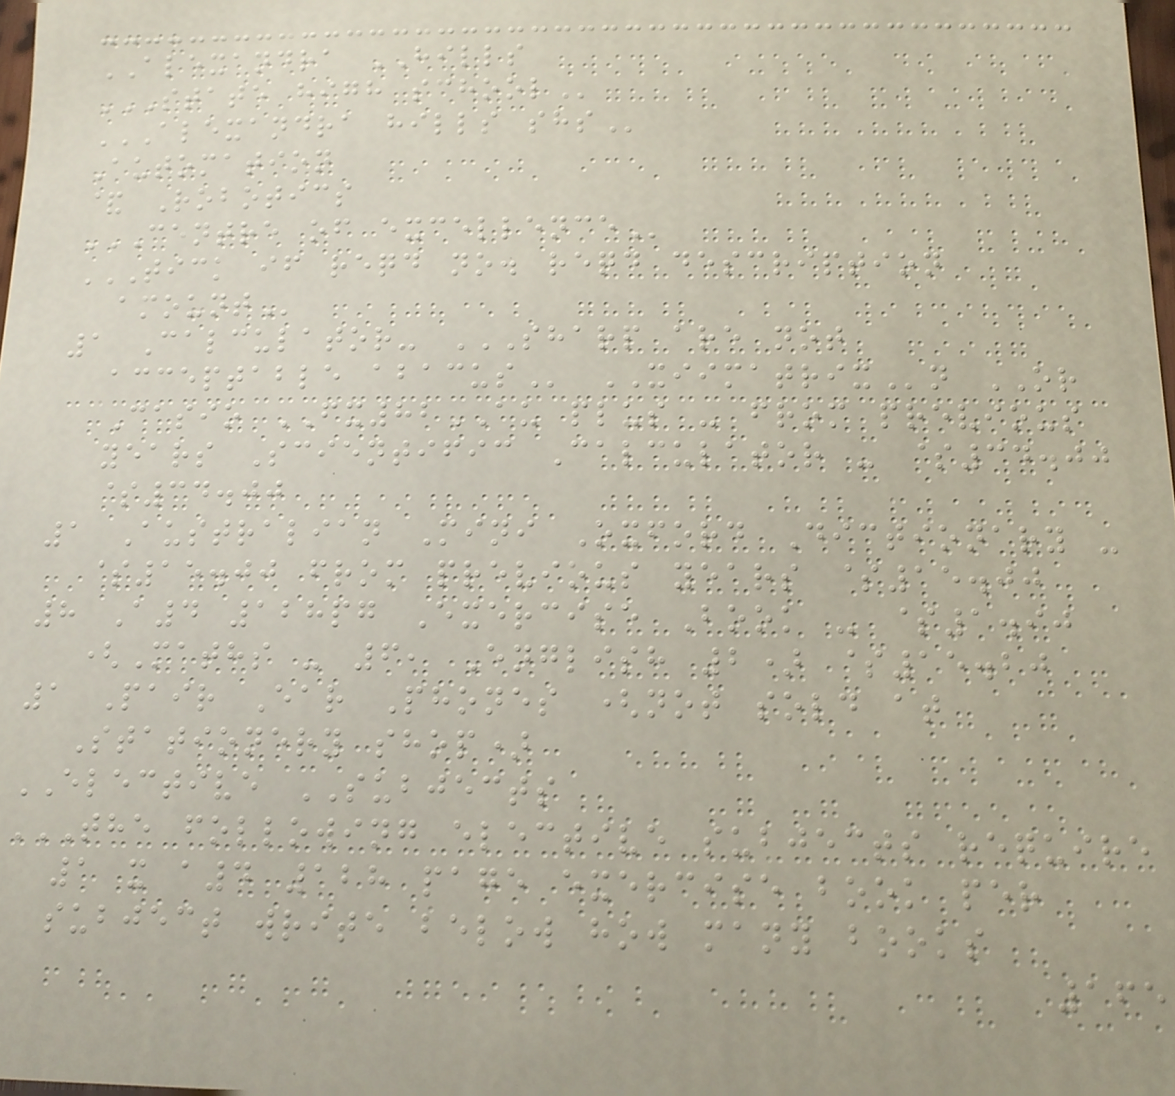ALEXANDRA HILLS
STATE HIGH SCHOOL
ALEXANDRA HILLS SHS
Automation
& Robotics
CENTRE OF EXCELLENCE
TICK IF REQD NO. REQD DESCRIPTION
AMOUNT
1 Calculator- SHARP ARE NOT
ACCEPTABLE ABACUS XIIMATRIXn OR
Casio FX82AU plus - from previous
years Scientific Calculator - $34.00
$34.00
1 Australian Mini Oxford Dictionary -
$15.00 from previous years $15.00
8 A4 128pg Exercise Book - $1.90
(Maths - 6, English 2) $15.20
1 Pair Ear Phones (not sold at
Stationery shop)
ELECTIVE SUBJECTS
THE FOLLOWING ELECTIVE SUBJECTS REQUIRE
1 X A4 128 PAGE EXERCISE BOOK PER
SUBJECT WRITE BELOW HOW MANY BOOKS
165
